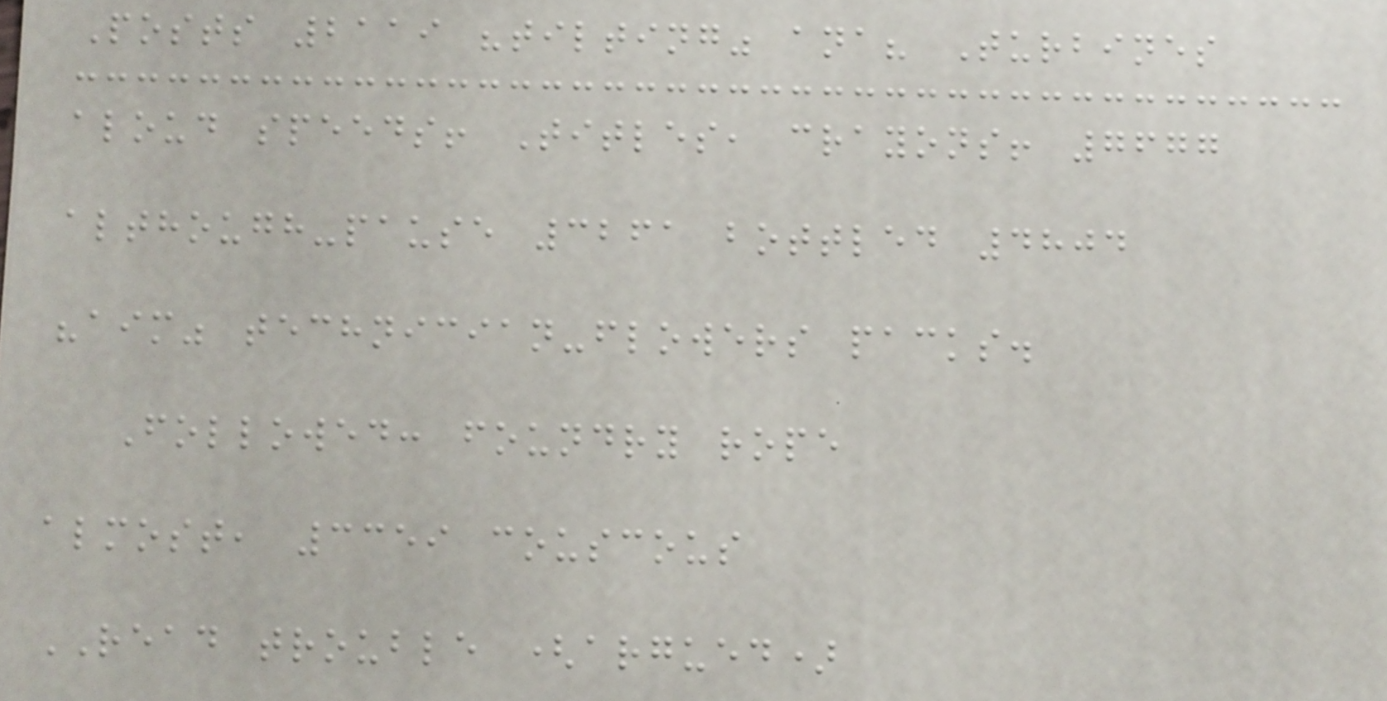Posts 2119 "tilting" ana? Turbines
aloud speeds! Titles, crayons! 7677
although-pause 3261 bottled 4804
"aim" technician-flowers packs.
Followed: foundry rope
almost, 3359 couscous
READ trouble (argued)
